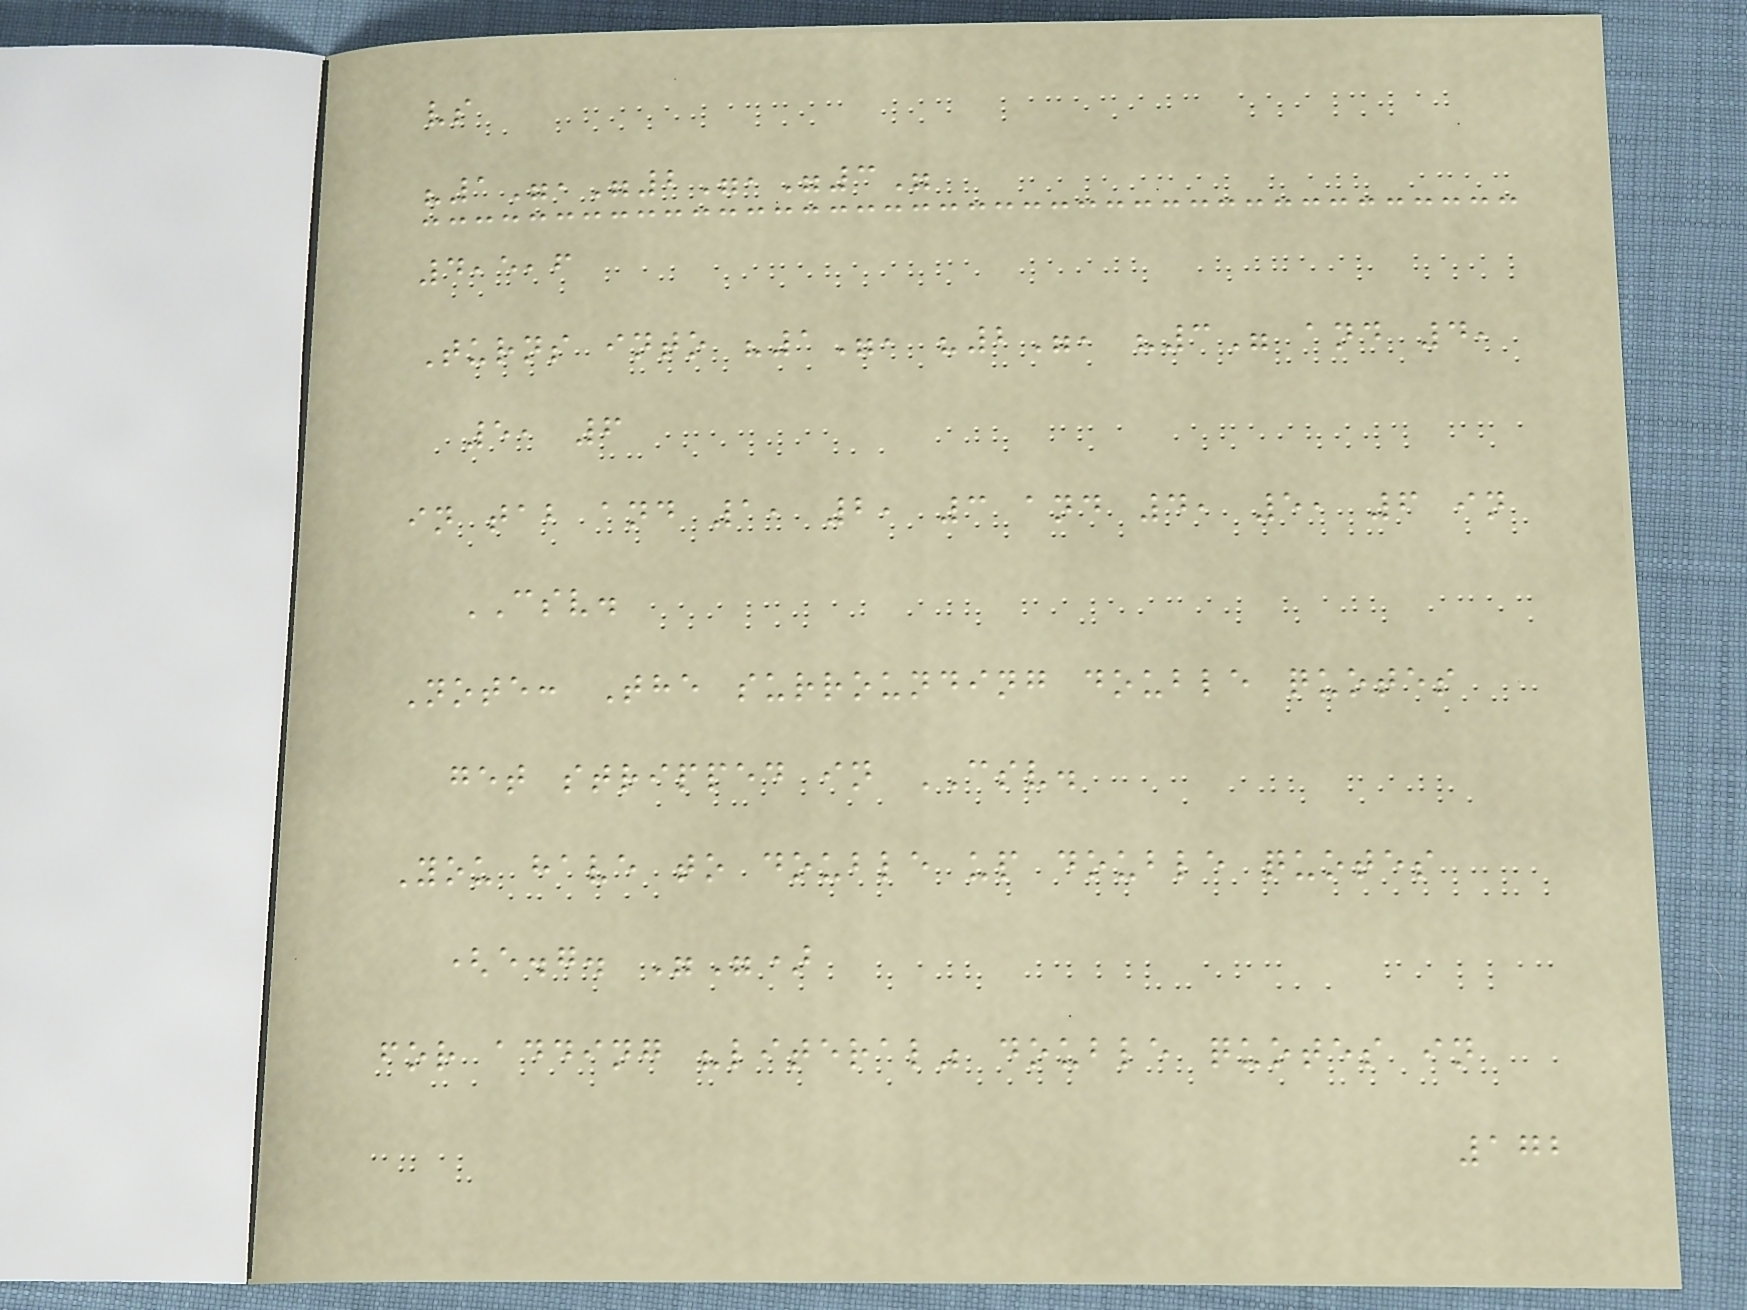vs
"1","2","3"
4,5,6
Turns into "1", "2", "3" and 4,
5, 6
in tab and 1, 2, 3 and 4, 5, 6 in
CSV.
Note: The surrounding double quotes
get stripped in CSV.
You have to double up double quotes
(e.g. "")
for adding "literal" double quotes in
172
